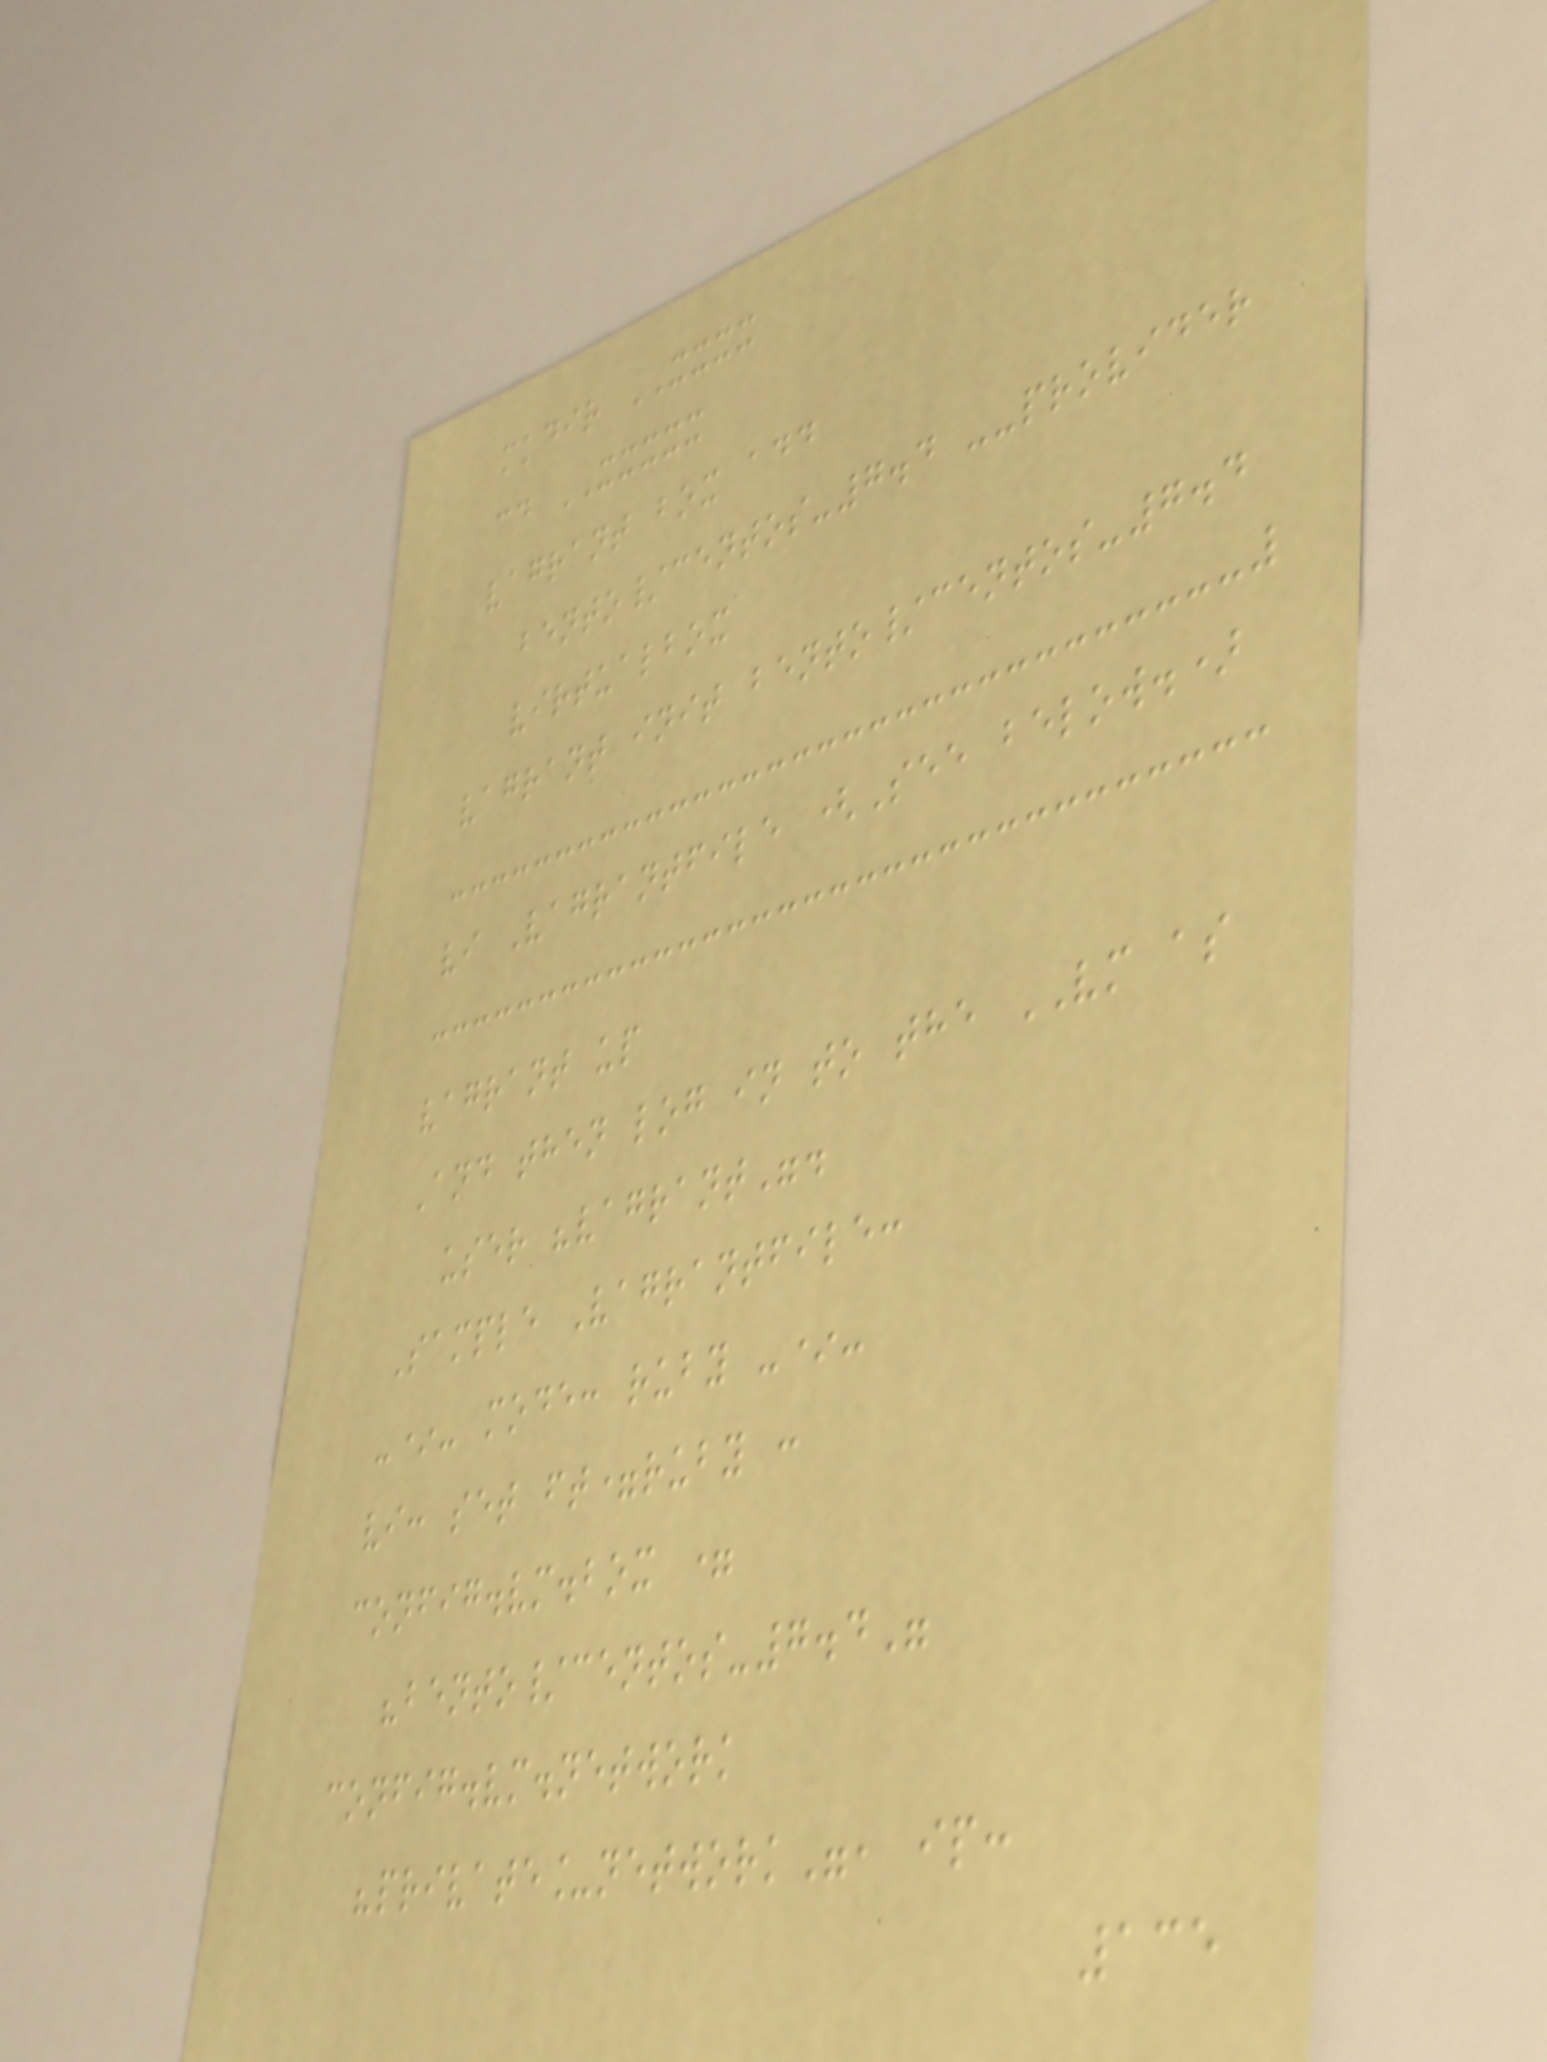mkdir XXXX
cd XXXXX
vagrant box add
bento/centos-7.4 --provider
virtualbox
vagrant init bento/centos-7.4
vi Vagrantfile (See below.)
vagrant up
And then log in to the VM as
user "vagrant".
Sample Vagrantfile:
-*- mode: ruby -*-
vi: set ft=ruby :
config.vm.box =
"bento/centos-7.4"
config.vm.network
"private_network", ip:
135
